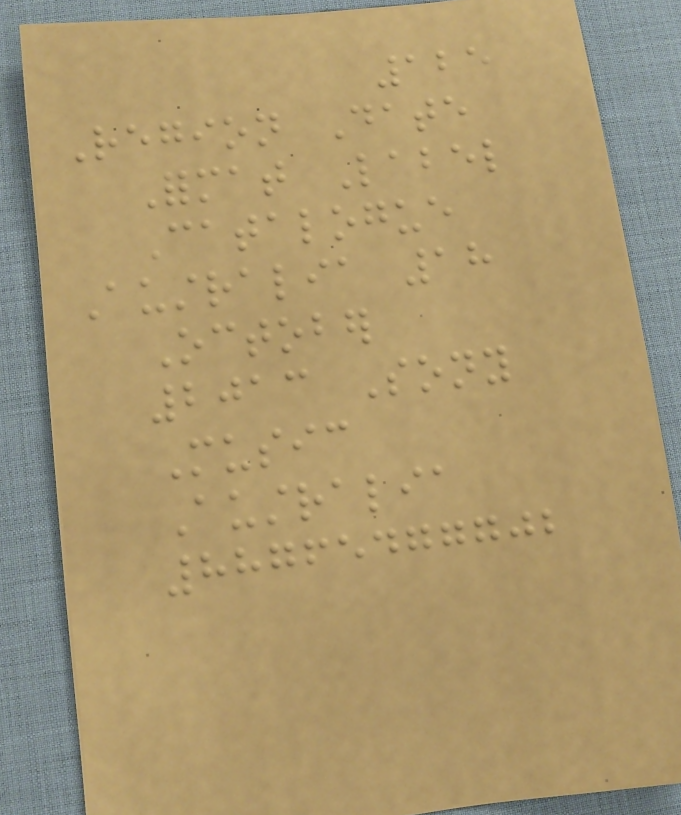125
Region Date
Format Label
Catalogue
Australia 18
October
2013 Sony
Music
Australia
88765477702
